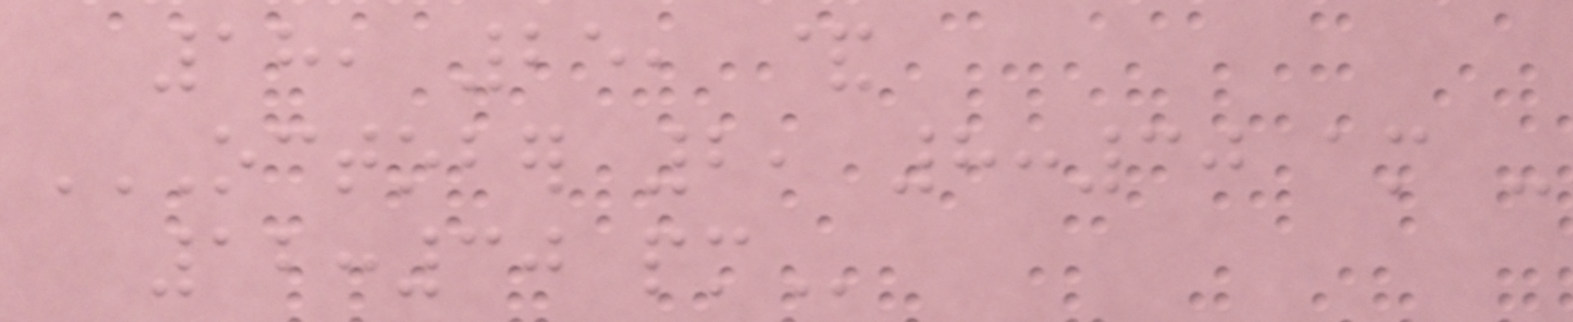18, 25, &
OCTOBER 2, 8:30 AM -
12:30 PM
